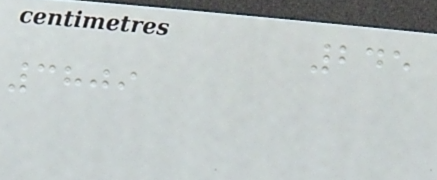245
3809
